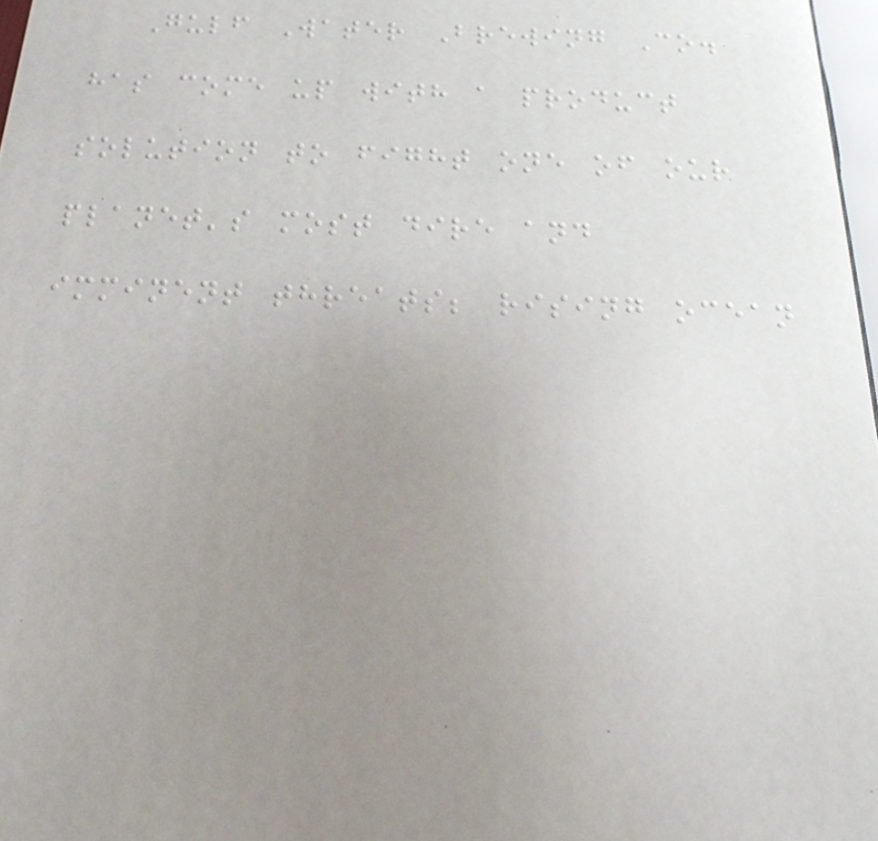Gulf Water Brewing Co.
has come up with a product
solution to fight one of our
planet's most dire and
imminent threats; rising ocean
